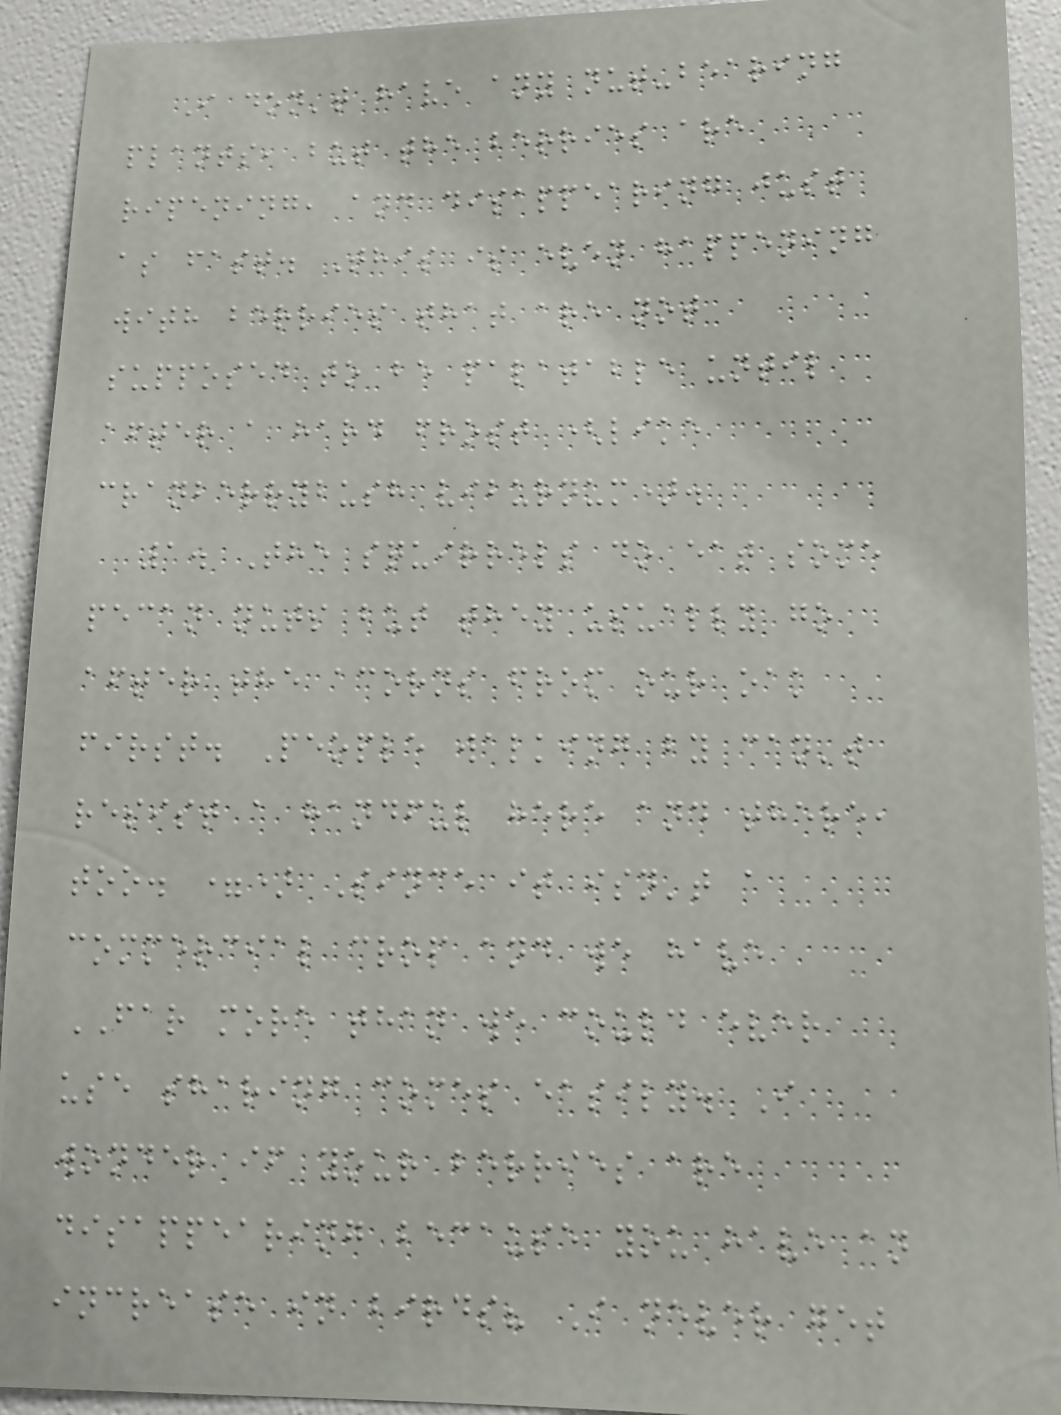I don't have any nut-bearing
plants, but the berries are
ripening, and disappearing just
as fast. This is even happening
with berries that are not
supposed to be palatable until
after a hard frost (like
cranberrybush viburnum).
1. The squirrels do eat some
pecan nuts but they usually go
after the acorns from our oak
first. People walking by can't
resist a handful here and there,
too. =) Since it isn't a
commercial crop and we have
FAR more than we could ever
use sharing comes easily. I
wonder if your berries are
disappearing because you have an
increase in birds? I never get
